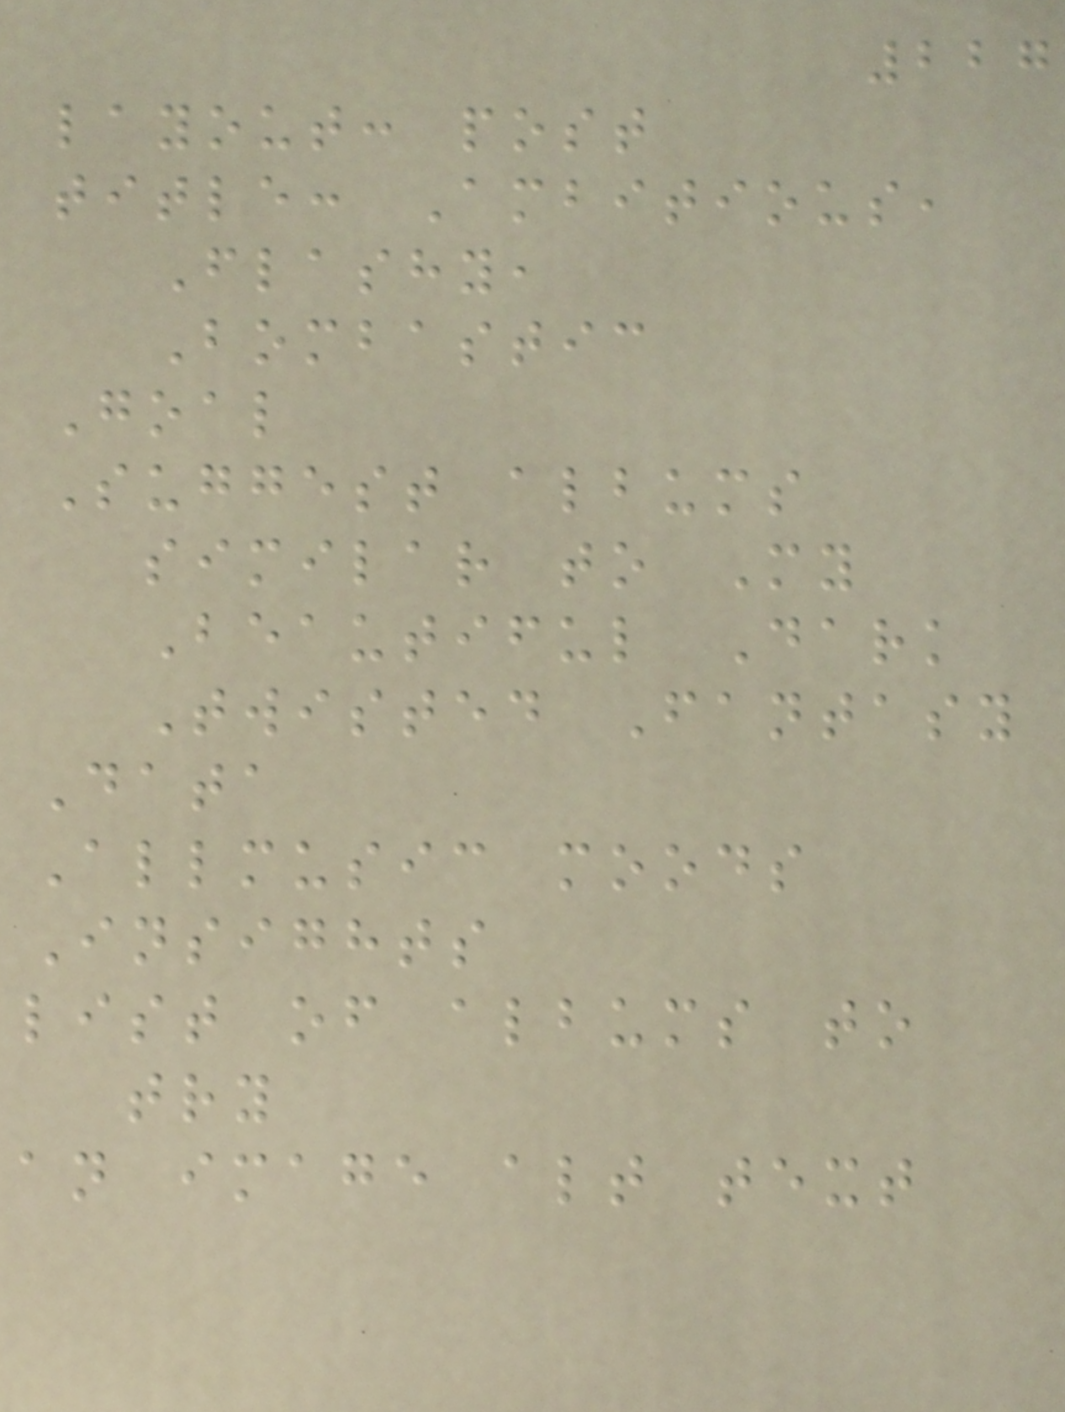227
layout: post
title: Ambitious,
Flashy,
Bombastic
Goal
Suggest albums
similar to My
Beautiful Dark
Twisted Fantasy
Data
Allmusic moods
Insights
list of albums to
try
an image alt text
